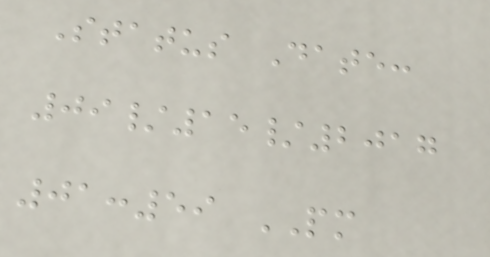Status Date:
09/15/2017
01:59 PM
